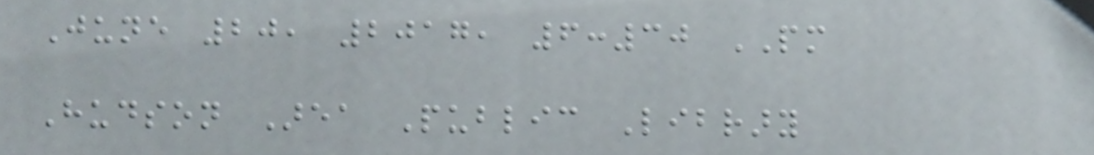June 20, 2017, 6:30 PM
Hudson Area Public Library
